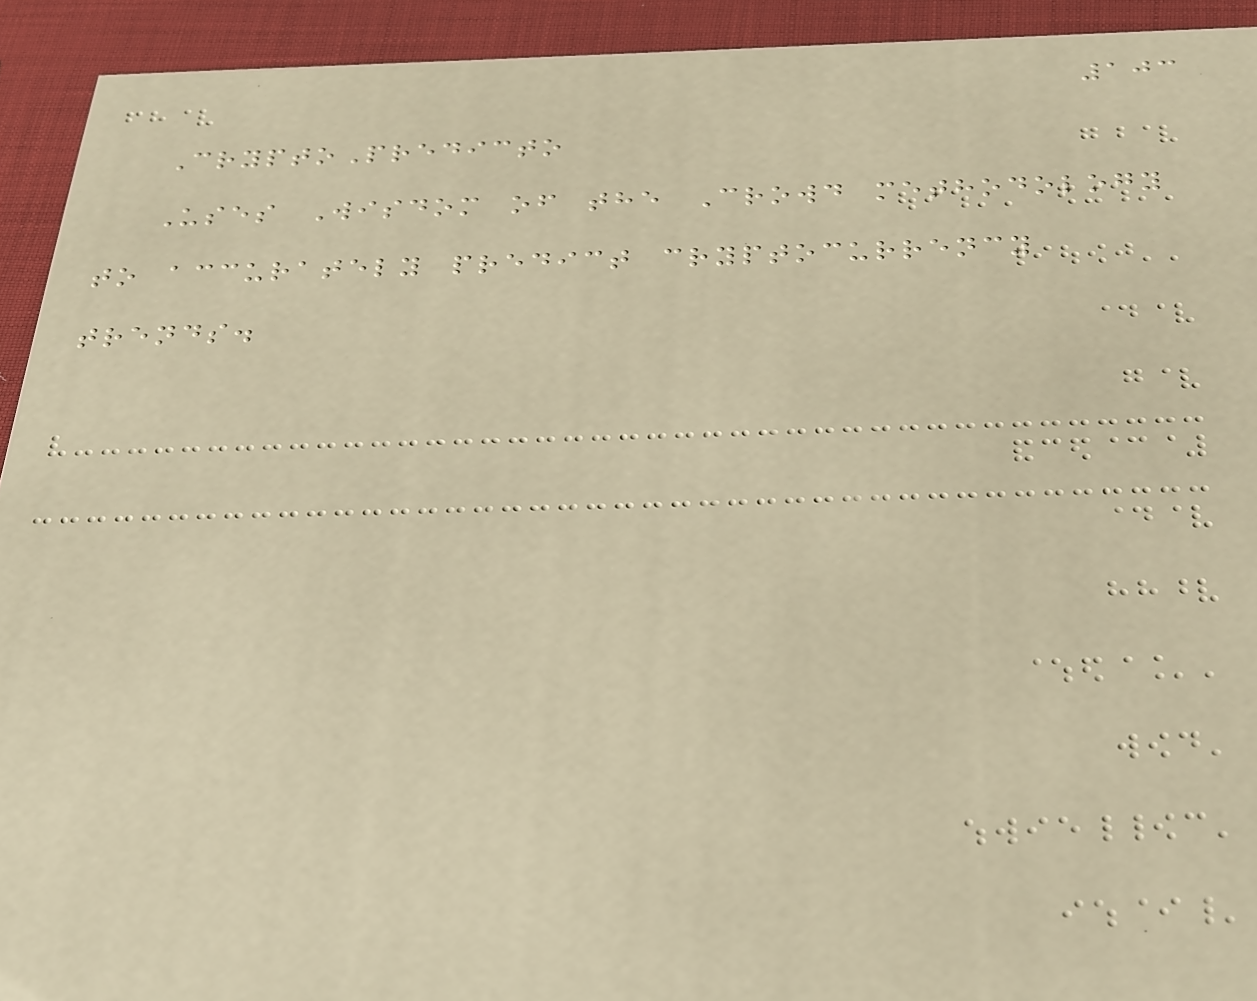103
CryptoPredicto
Uses Wisdom of the Crowd methodology
to accurately predict cryptocurrency
trends.
